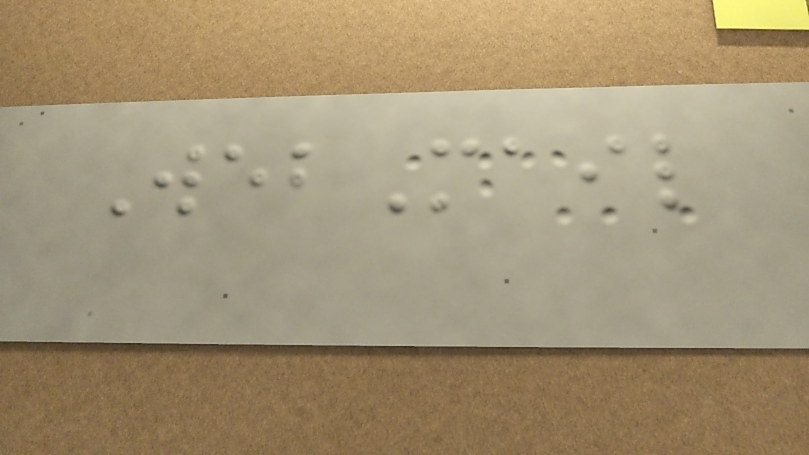WebMail
